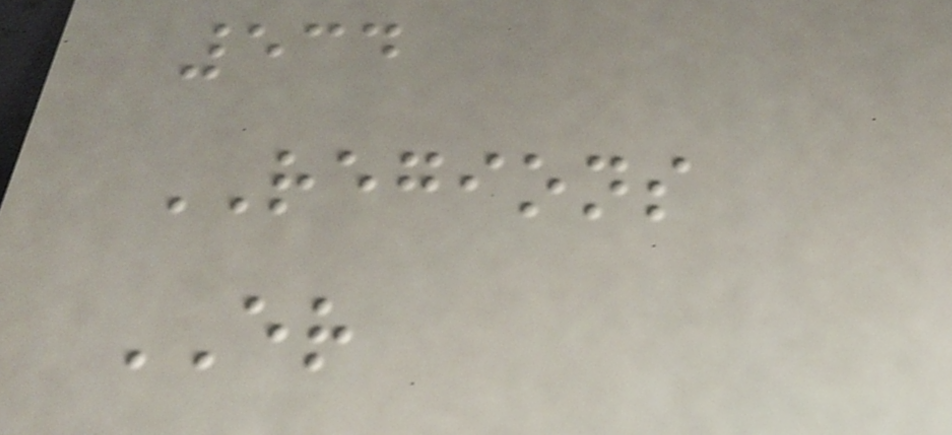534
REGIONS
ER
